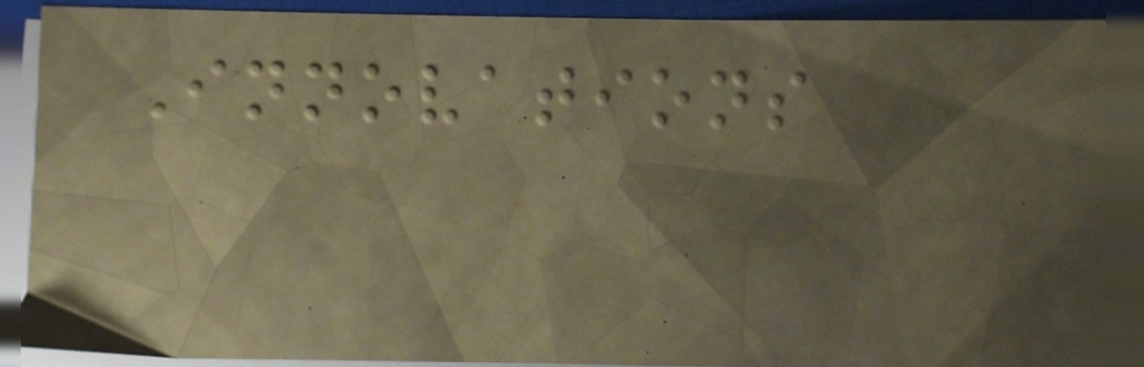Innovations
